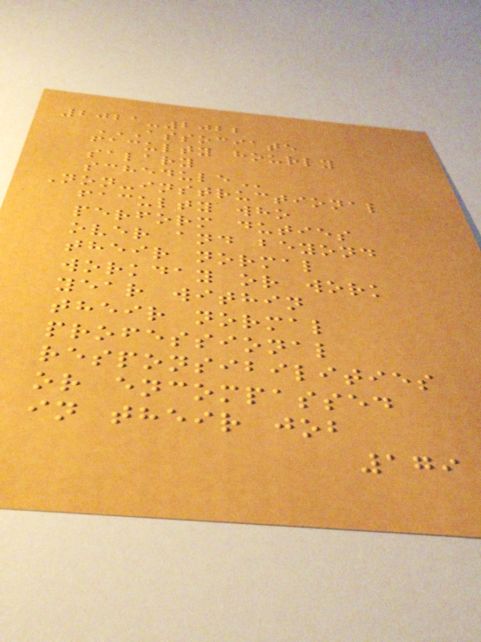2021-2022
ASSOCIATE
FACULTY HOURLY
SALARY
SCHEDULE
Non-instructional
faculty who
perform duties
over and beyond
their normal
workday or work
year within
their normal
professional
responsibilities
or encompassed
in their job
179
